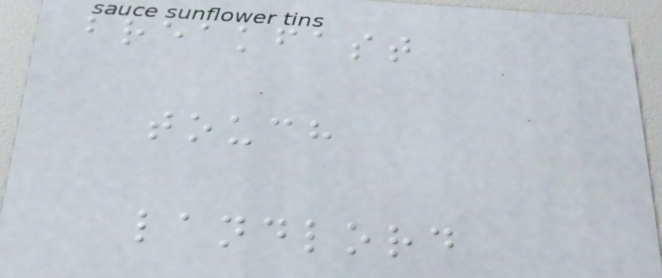breakfast
touch
landlord
